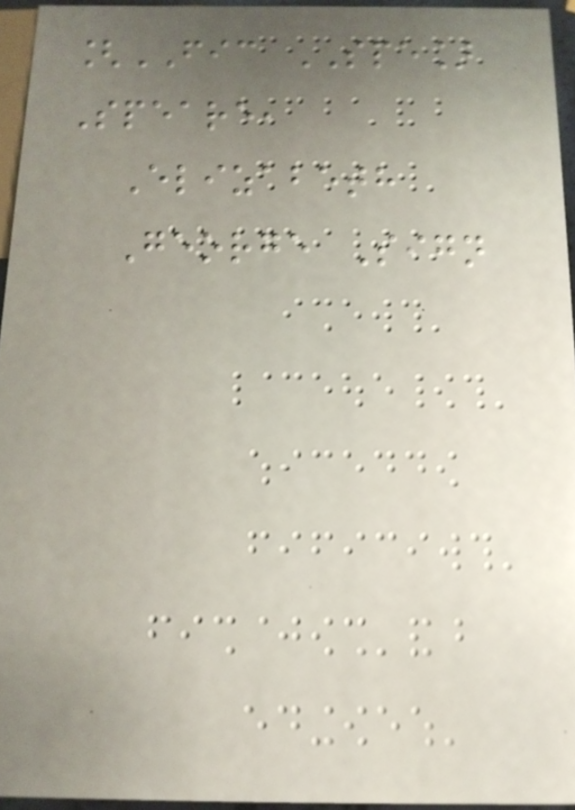[FIC SPE]
Speare,
Elizabeth
George Sign
